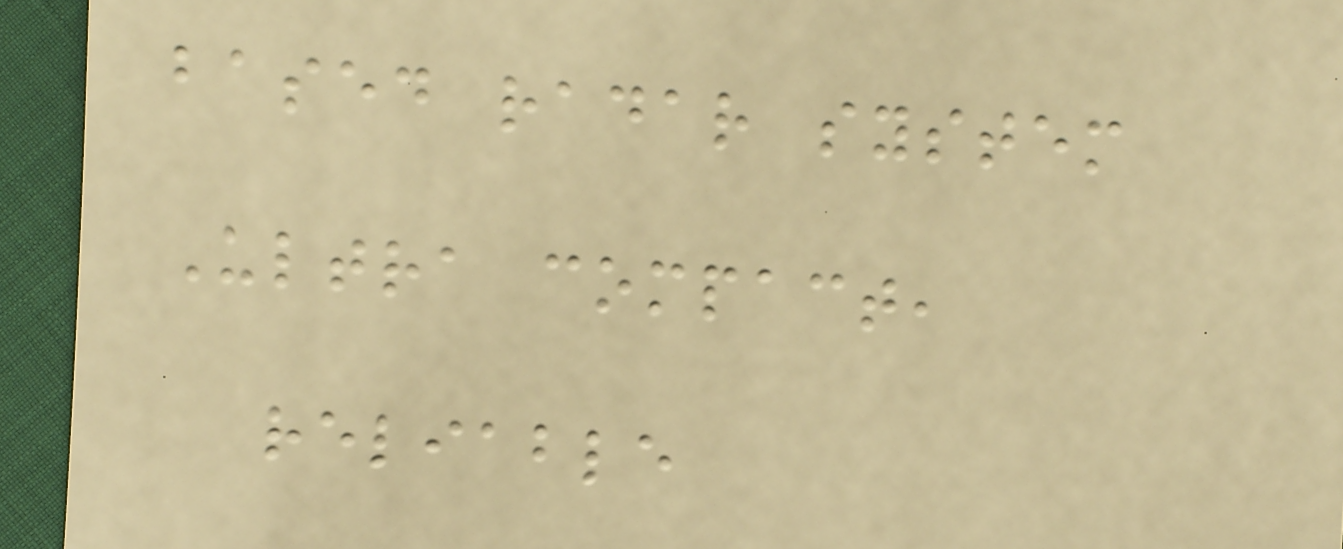based radar system
Ultra compact,
reliable
